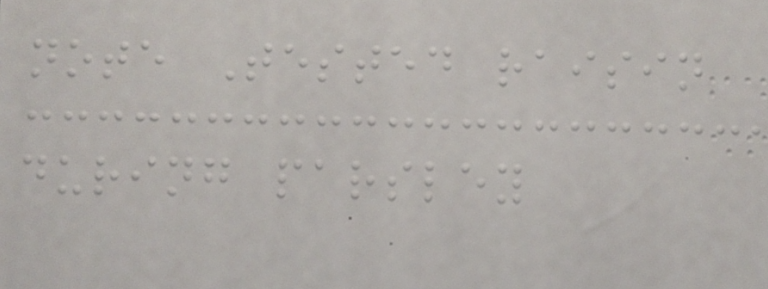note Tested raisin
during parsley
